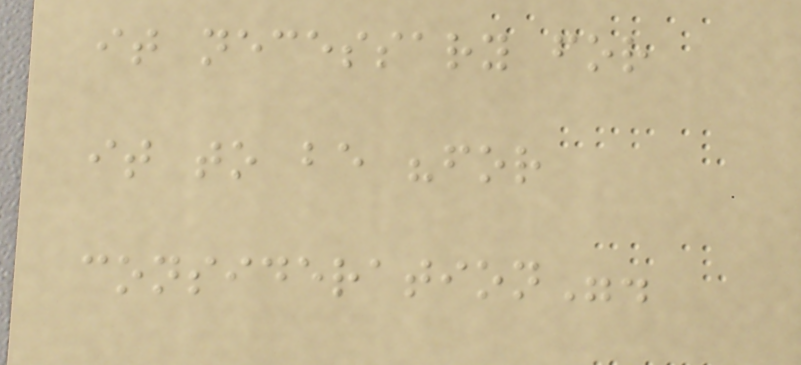it necessary for
it to be "for
consideration".
